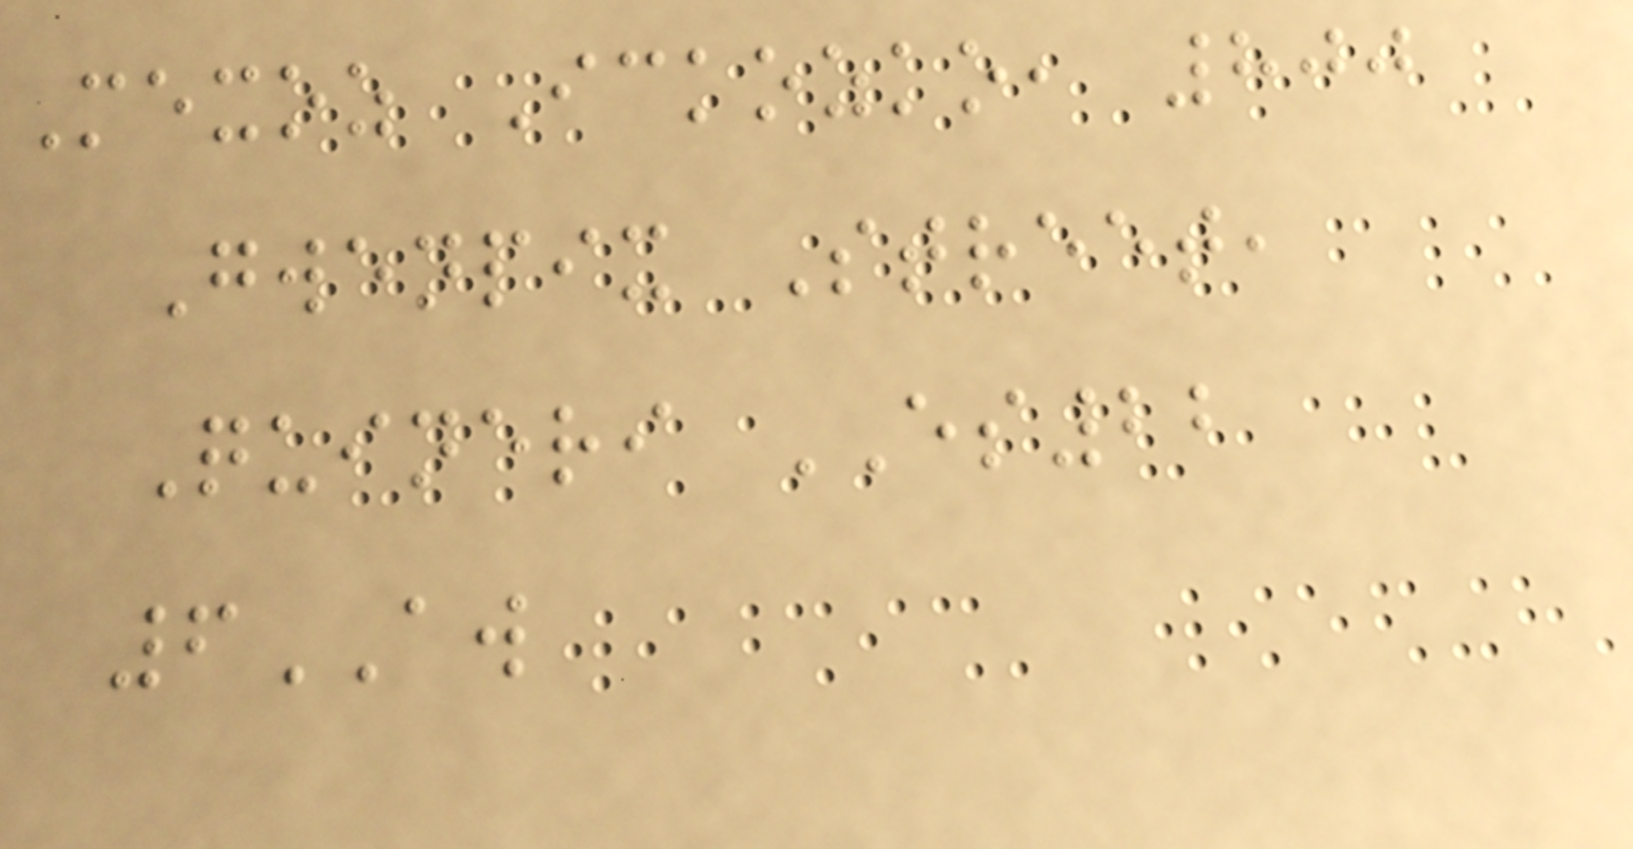Mexoz Ickozko, 800
Gwenpix Street,
Quineri ES22
6AW
